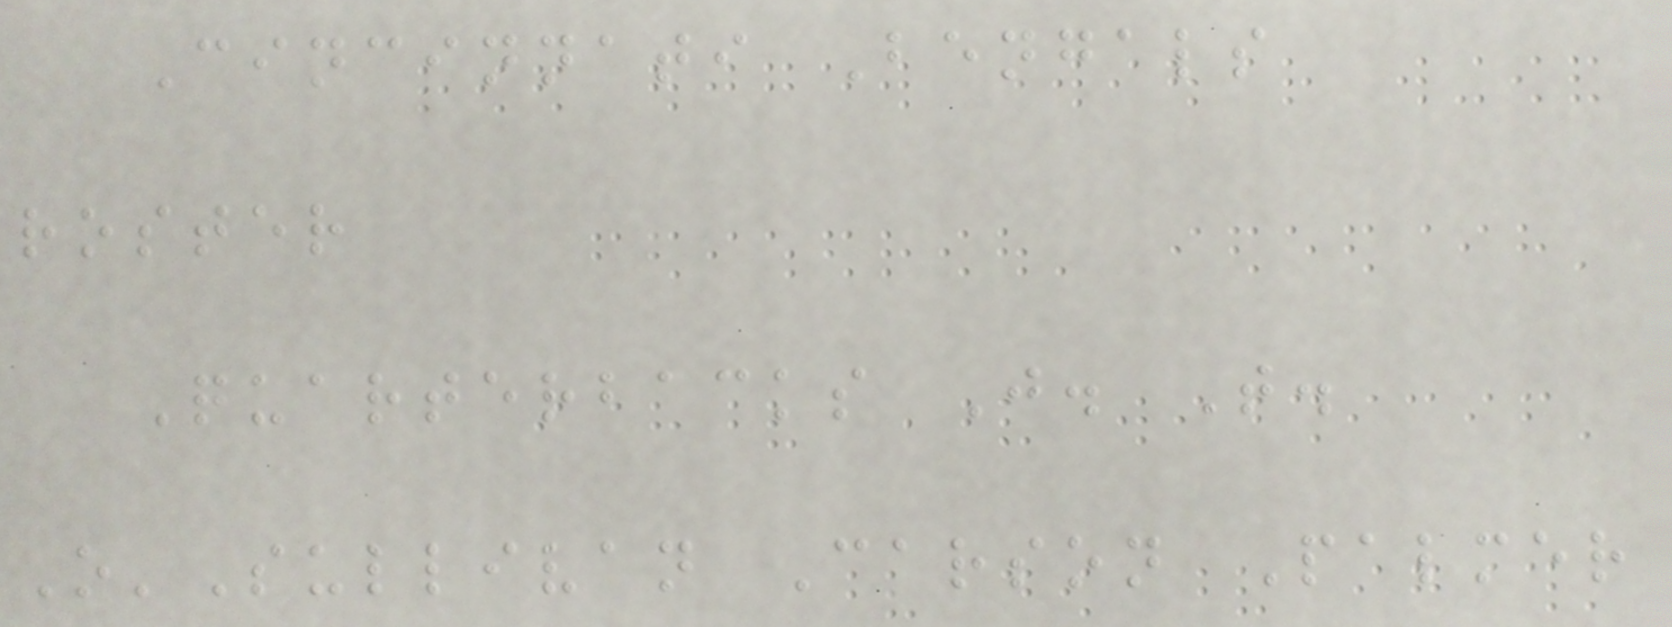Cincinnati Bengals
roster
Quarterbacks J. T.
O'Sullivan Carson Palmer
